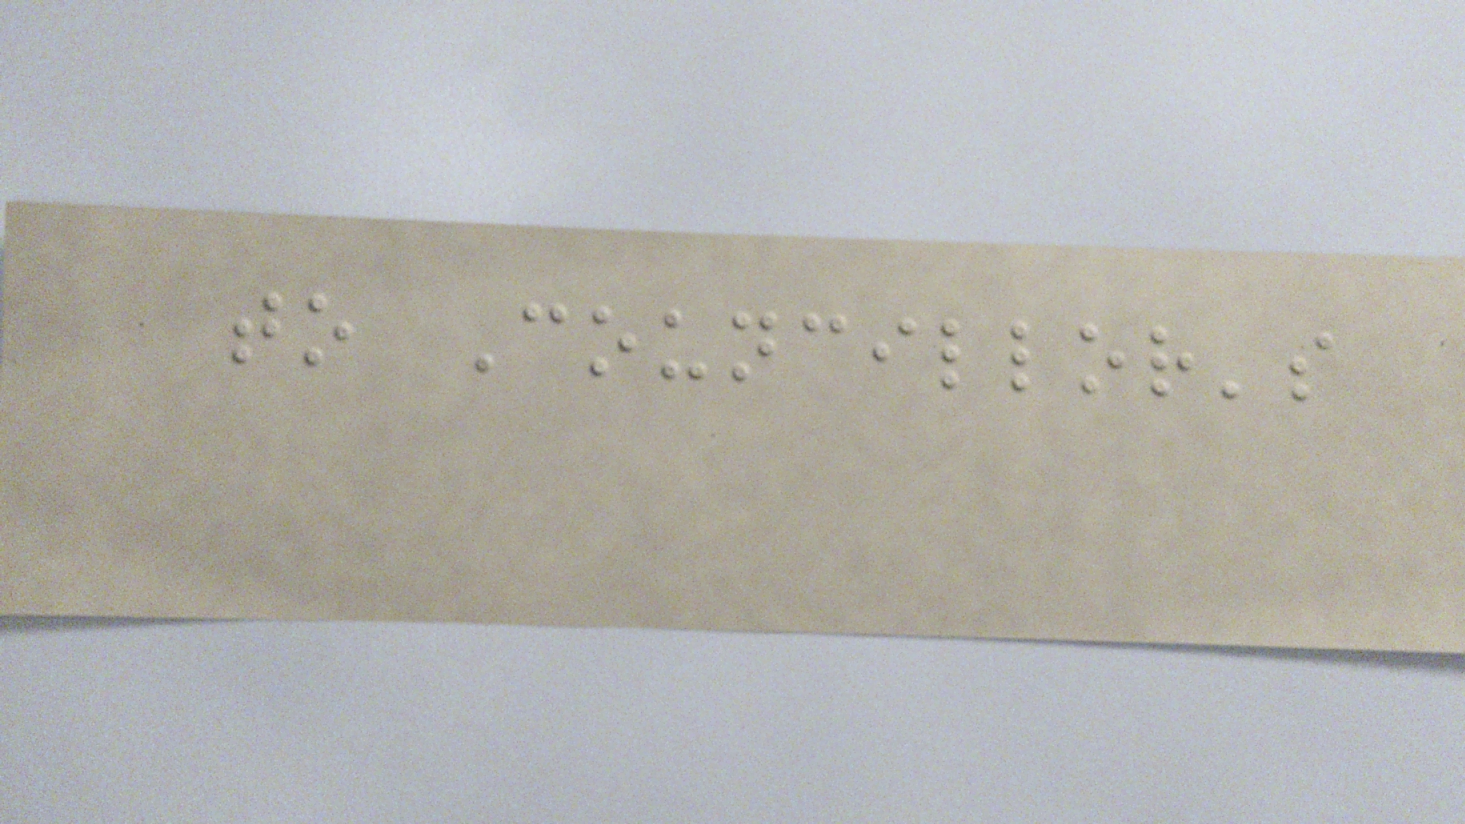to Councillor's
